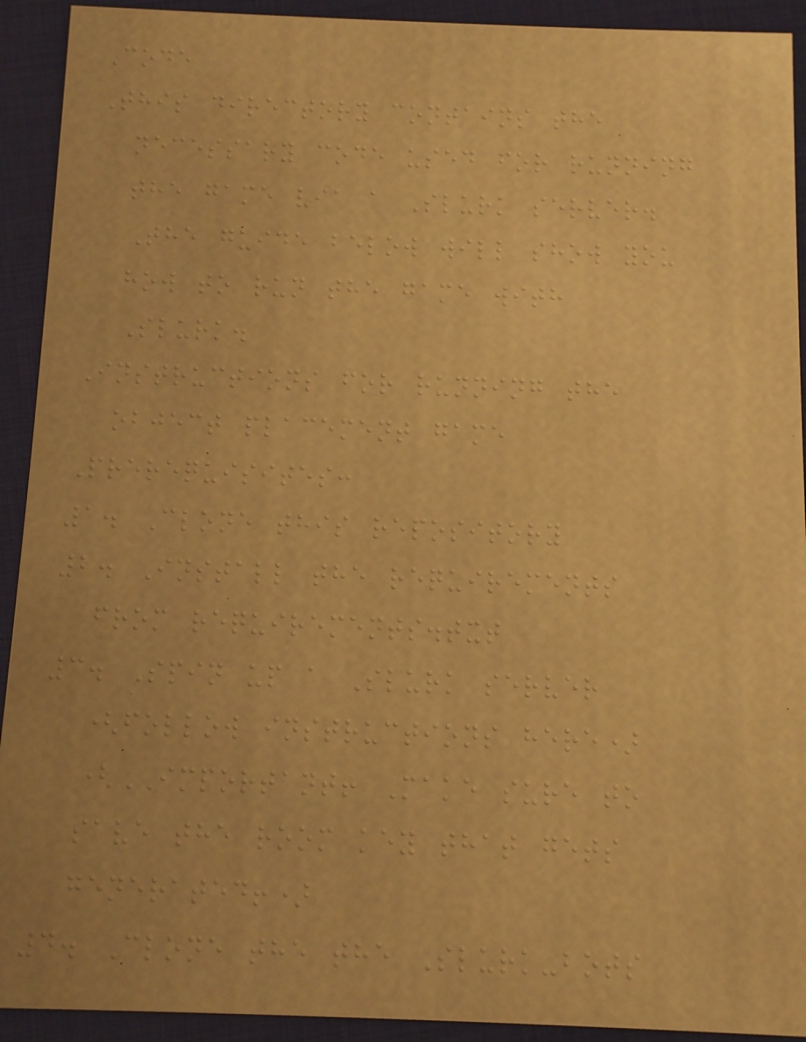Code
This directory contains the
necessary code used for running
the game via a Slurk server.
The guide below will show you
how to run the game with
Slurk.
Instructions for running the
object placement game
Prerequisites:
1. Clone this repository
2. Install the requirements
from requirements.txt
3. Spin up a Slurk server
(follow instructions here)
(IMPORTANT! Make sure to
save the room key that gets
generated!)
4. Clone the the Slurk-bots
